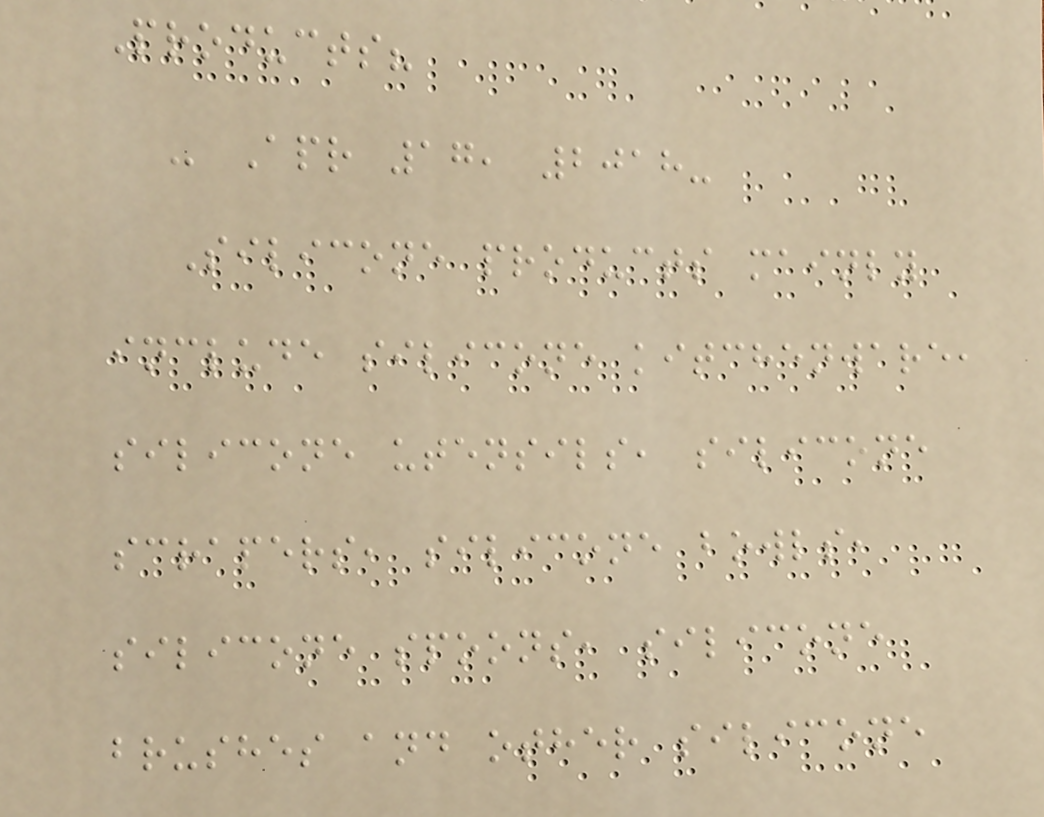Products?
- Apr 17, 2018-
Silicone products mainly
include silicone kitchenware,
silicone utensils, silicone
scrapers, silicone bowls,
silicone spoons, silicone
brushes and other silicone
